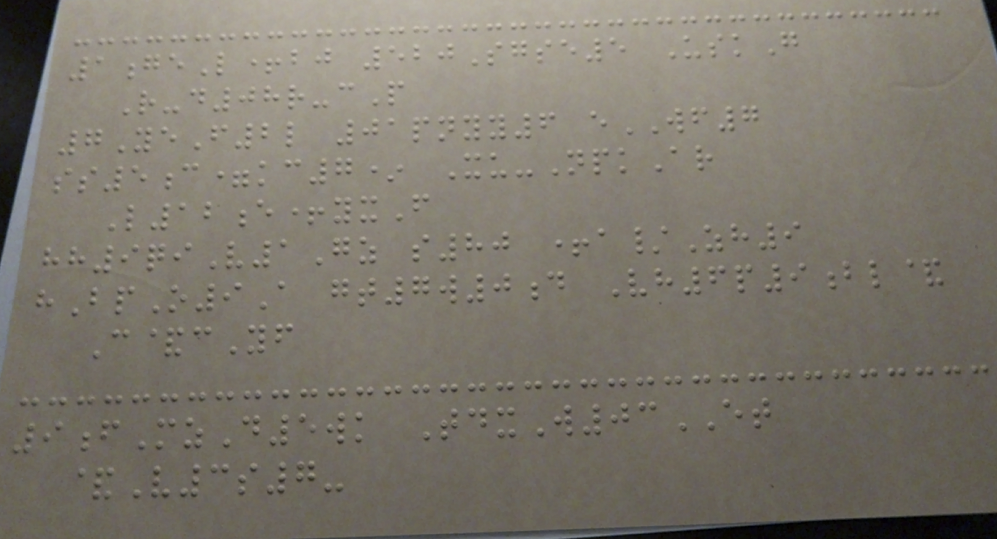1geL+bj 520Sgse5 UskG
R-d08r-cP
7YeF2l 01pnyy6 eWF7
ss5c=kc7* Xu-NpkAr
L12e+yxF
hh9qiV1Gz s80 +a/Zh9
hBpO9A gt7w0d Vh6p9bl&
C&cYf
9fMzD5wk TdxW03ET
&V3s7-
